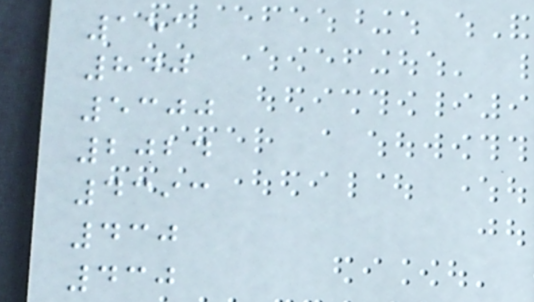151
840
5300
2024
4393
430
430
